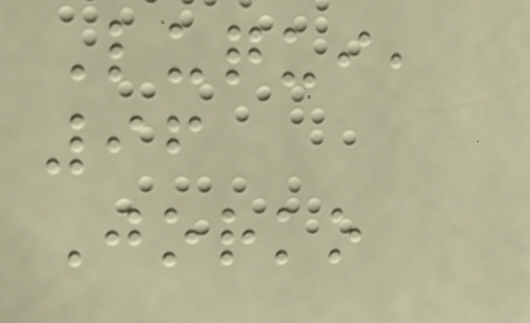Luqui,
96
Jorko
